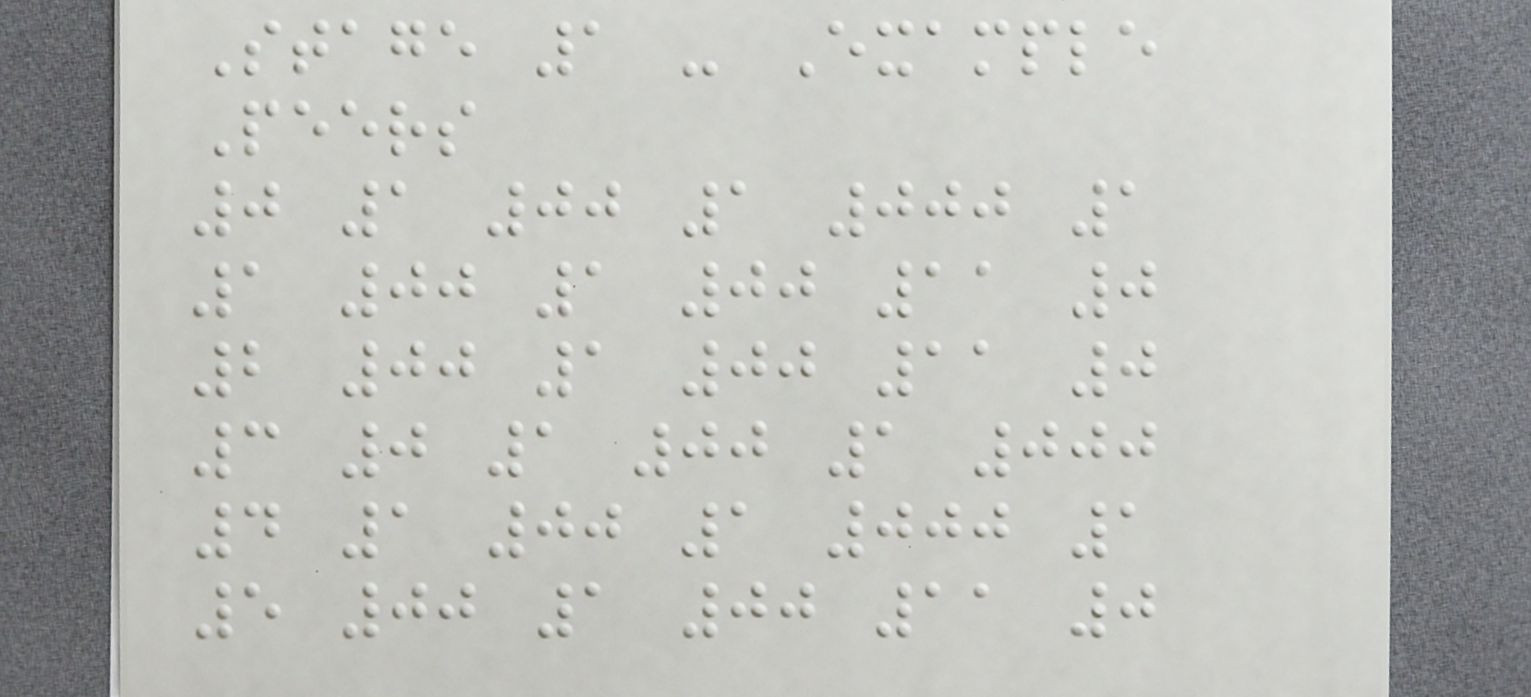Stage 1 - Example
Peers
0 1 00 1 000 1
1 00 1 00 11 0
2 00 1 00 11 0
3 0 1 00 1 000
4 1 00 1 000 1
5 00 1 00 11 0
